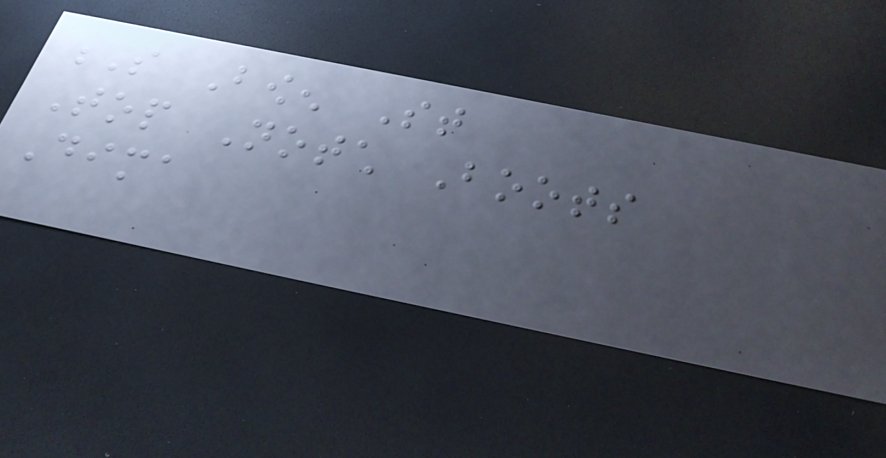S Bowen St
Top Notch Boots
Dima
